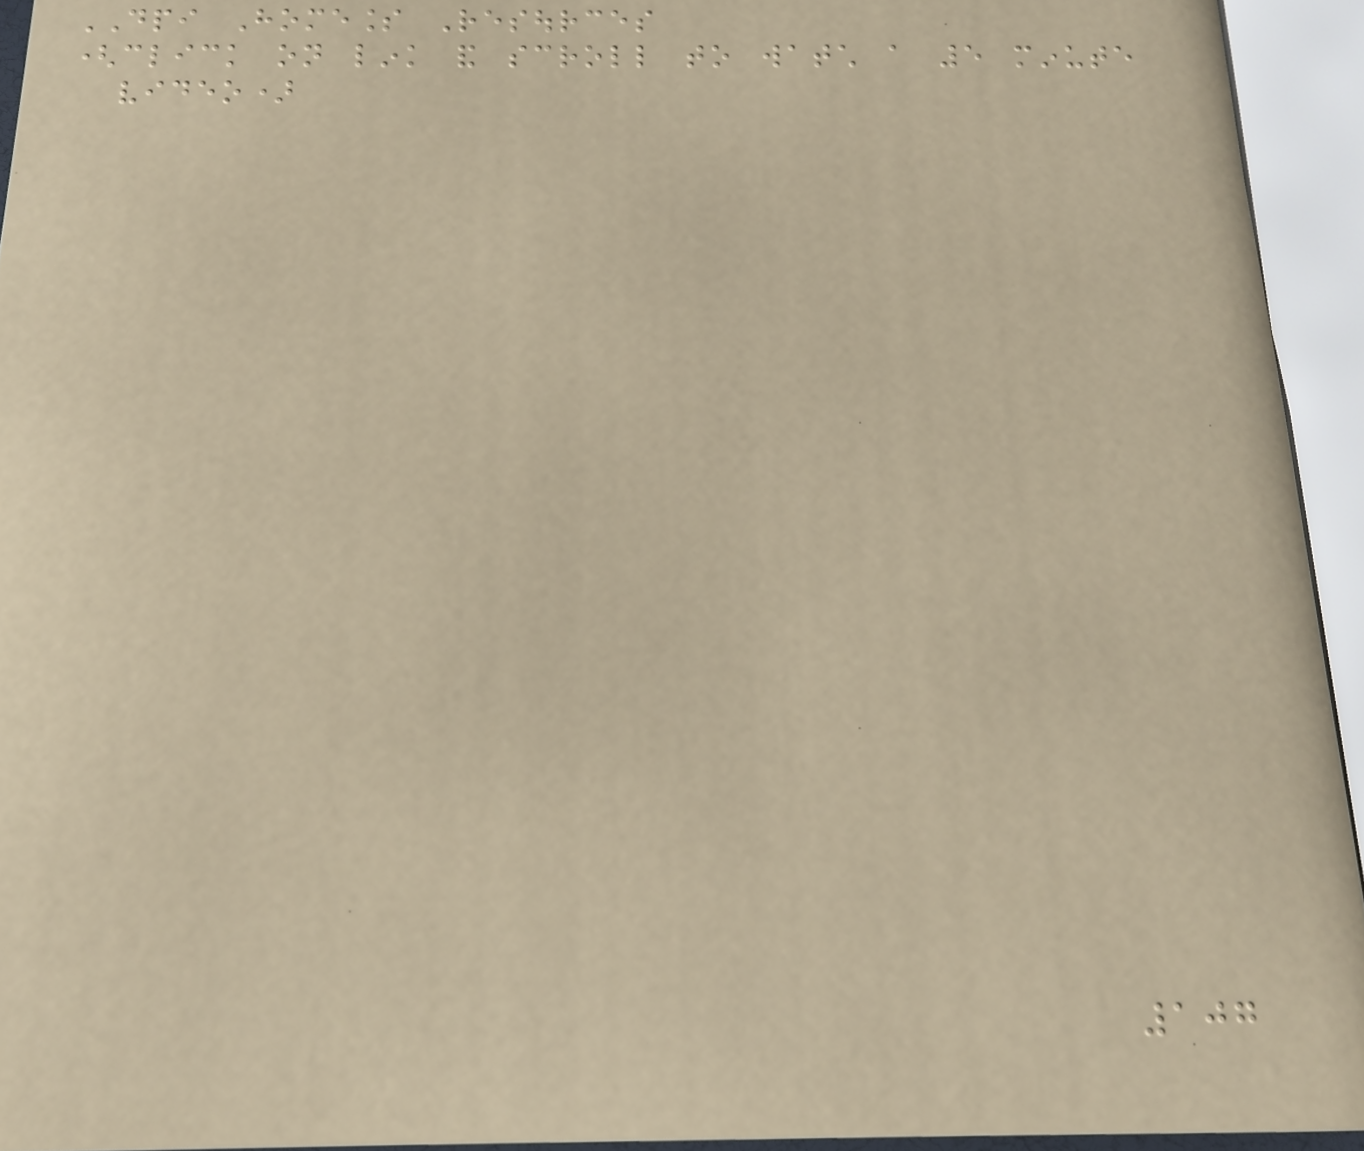DPI Homeless Resources
(click on link and scroll to watch a 5 minute
video)
107
